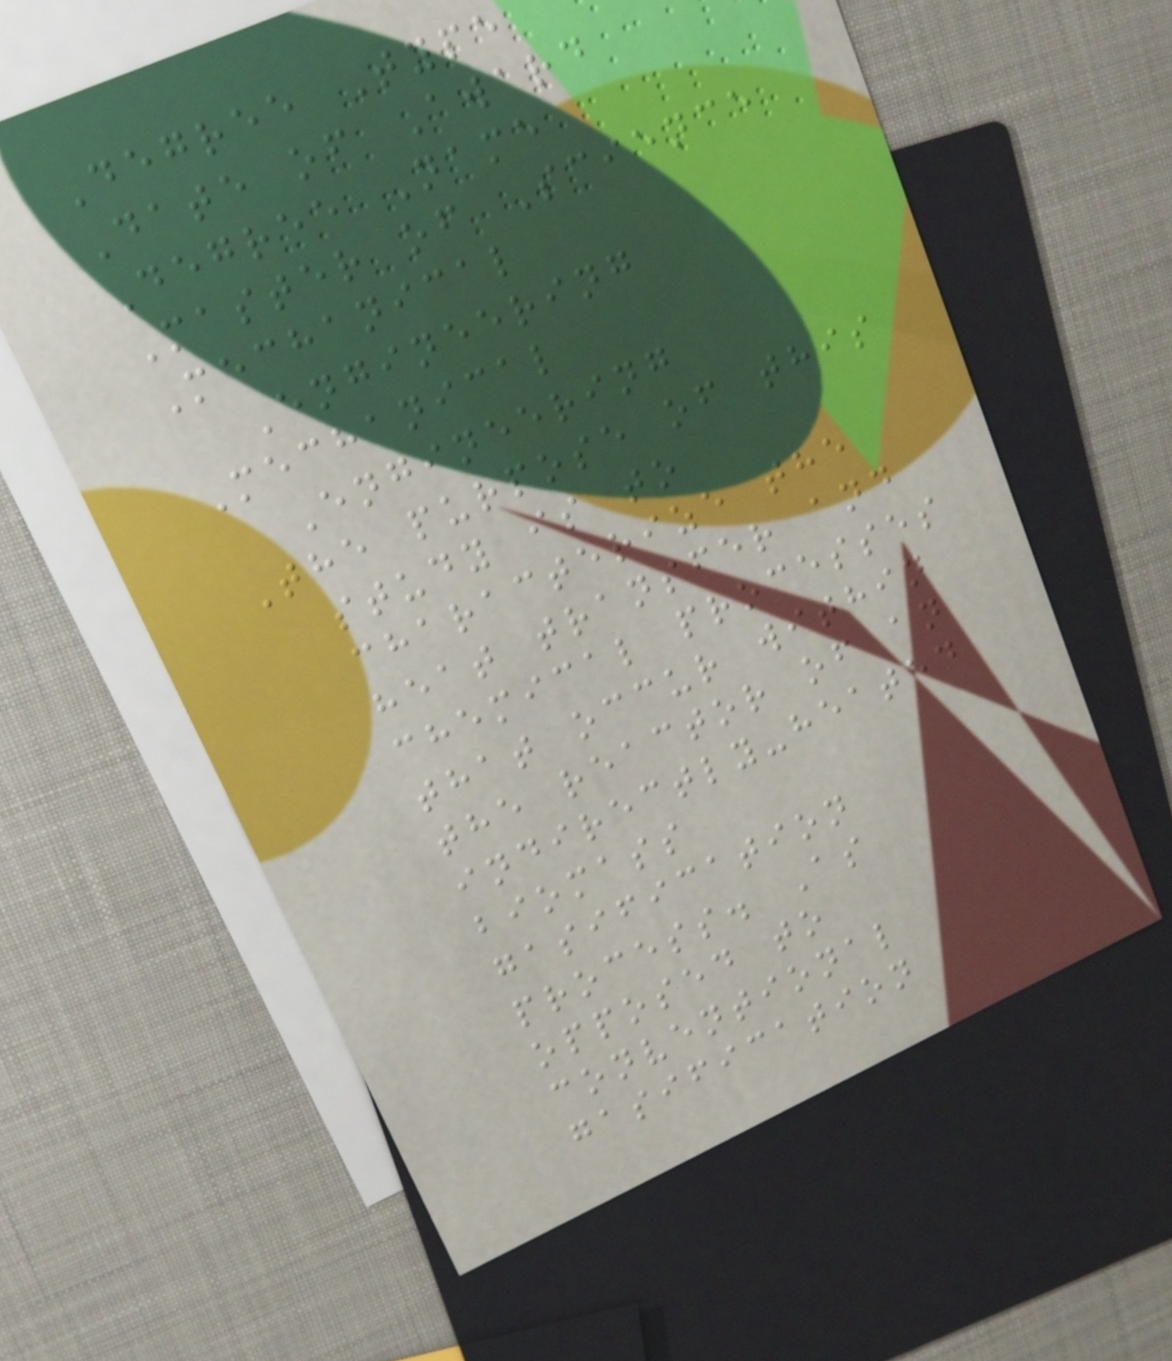Degree Type
Date of Award
Degree Name
Master of Science
Mechanical
Engineering
Mechanical
Engineering
The purpose of this
study is to
characterize the
heat transfer and
chemical processes
that occur within
the reactor of an
indirectly-heated
biomass
gasification
process. As
opposed to
conventional
gasification
